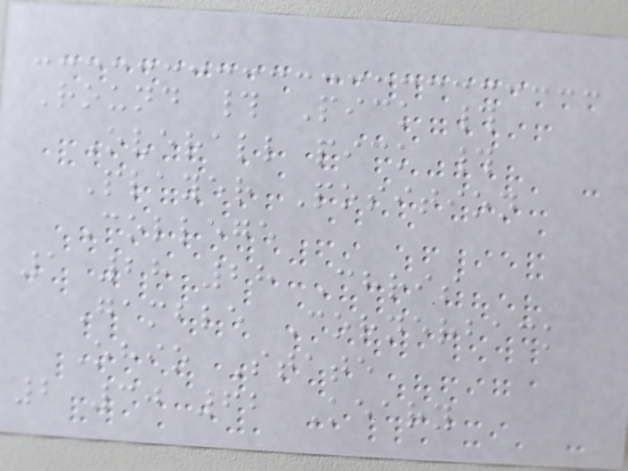Round # Pick #
Overall pick #
Player Position
College
1 28 28 Chris
Gamble Cornerback
Ohio State
2 30 62 Keary
